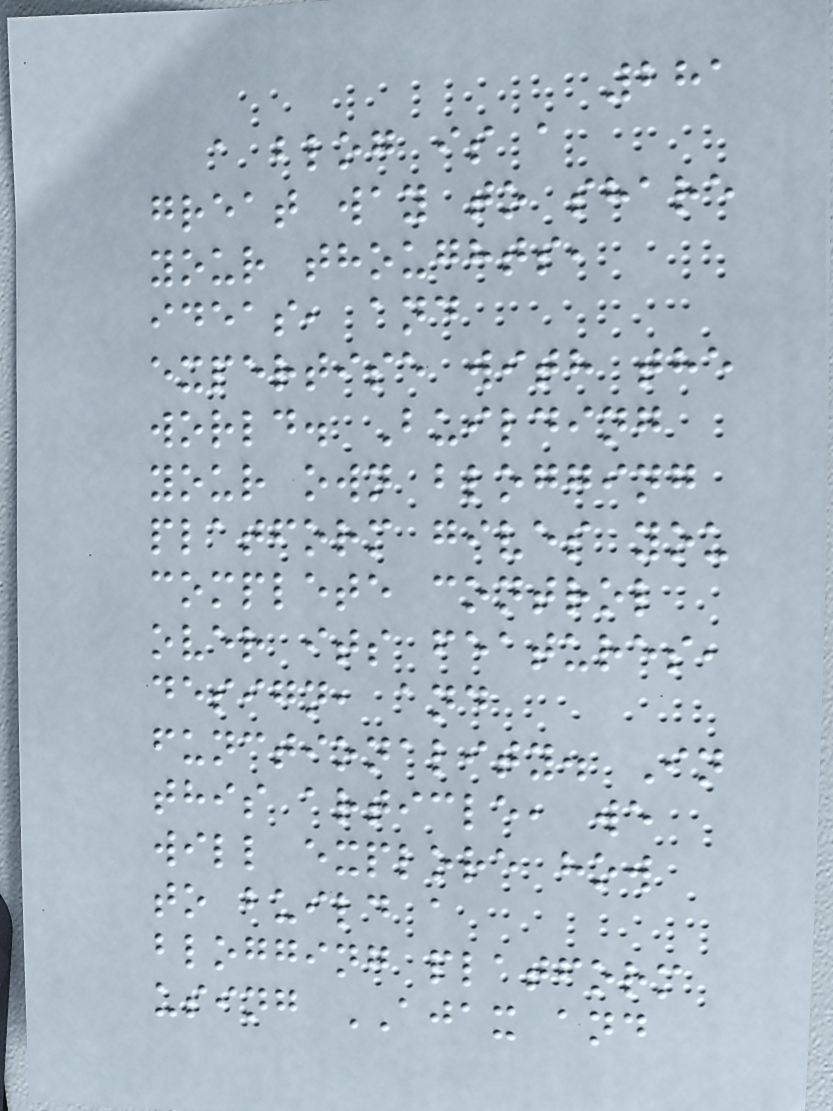281
a blog is a
great way to share
your thoughts,
ideas, and
expertise with the
world. Building
your own blogging
platform gives you
complete control
over its features,
design, and
functionality. In
this article, we
will explore how
to build a
blogging platform
using AJAX and
